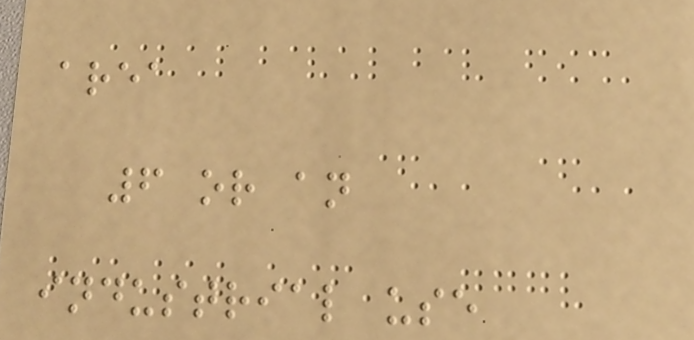area
6 or an
industrial use
